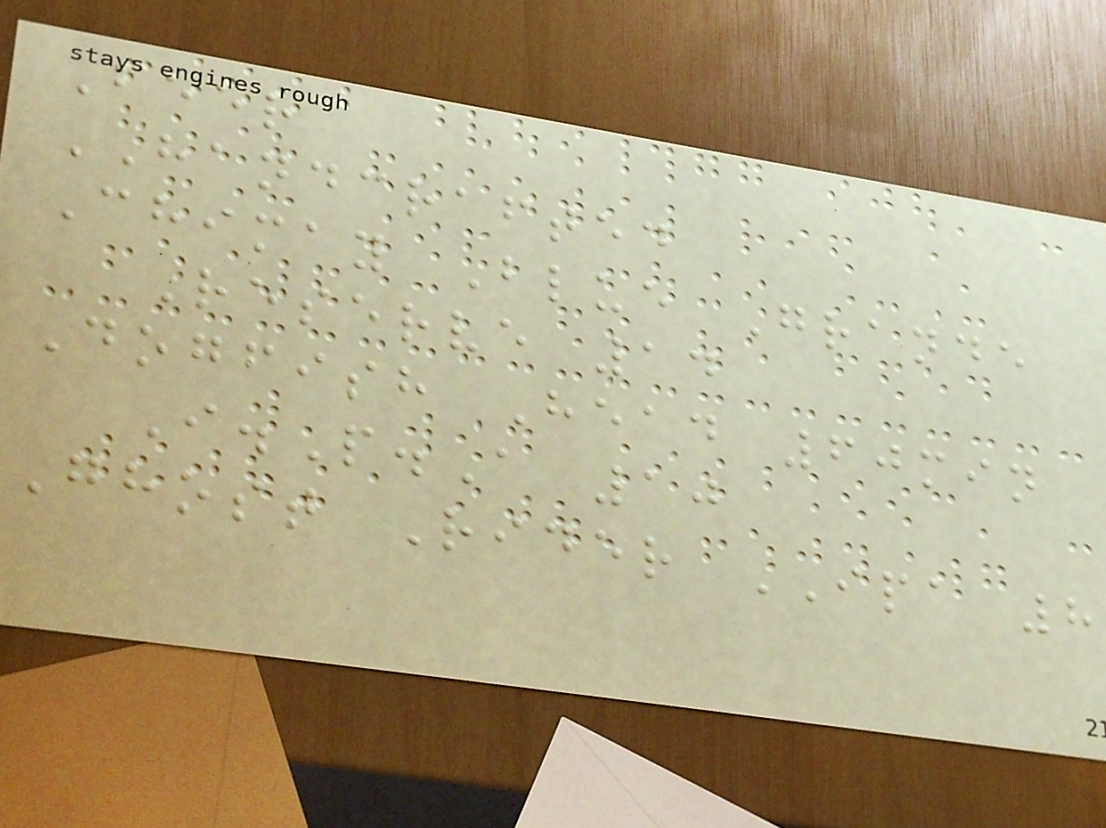Beer
HANDCRAFTED
Chimay Blue Grande
Reserve 14
Dogfish Head 60min
I.P.A 10
Ghost Rider IPA 8
